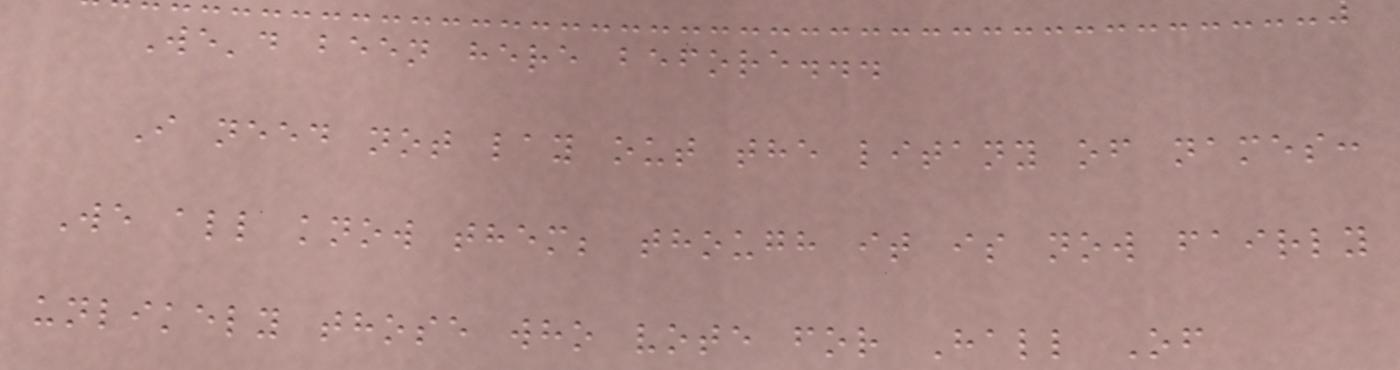We'd been here before...
I need not lay out the litany of names:
We all know them; though it is now fairly
unlikely those who vote for Hall Of
